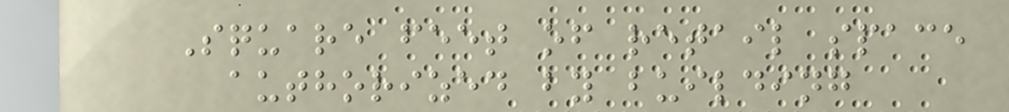Square feet of retail space
authorized by building
